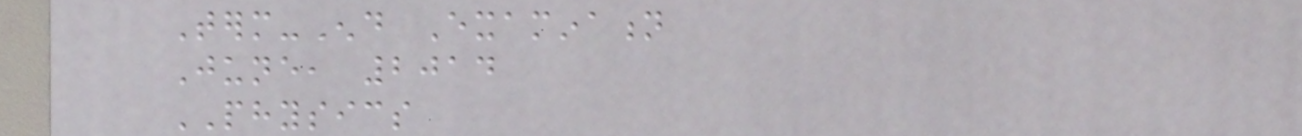Term-End Examination
June, 2014
PHYSICS
